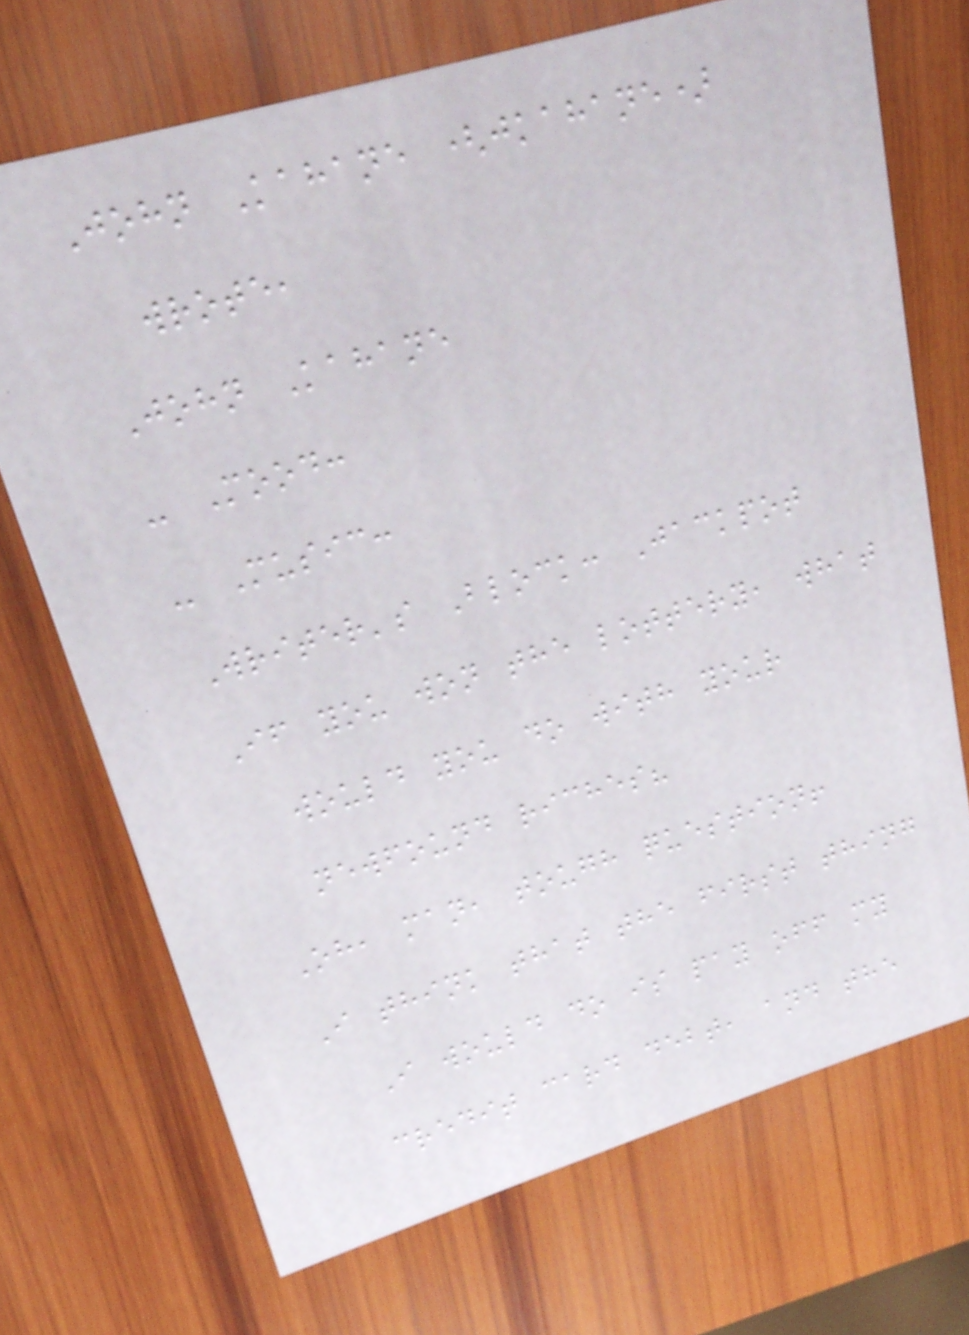John Kahane (jkahane)
wrote,
John Kahane
- Mood:
- Music:
Writer's Block: Jackpot
If you won the lottery, what
would you do with your
newfound riches?
Oh, man, tough question!
I think that the first thing
I would do is pay off my
credit card debt, and the
